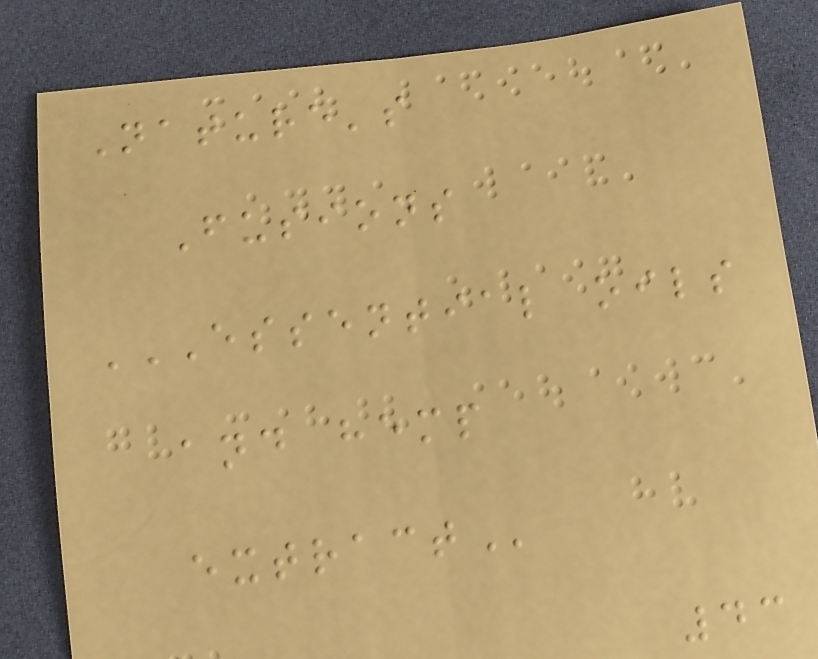Nature's
Fusions
ESSENTIAL OILS
AND HEMP
EXTRACT
43
